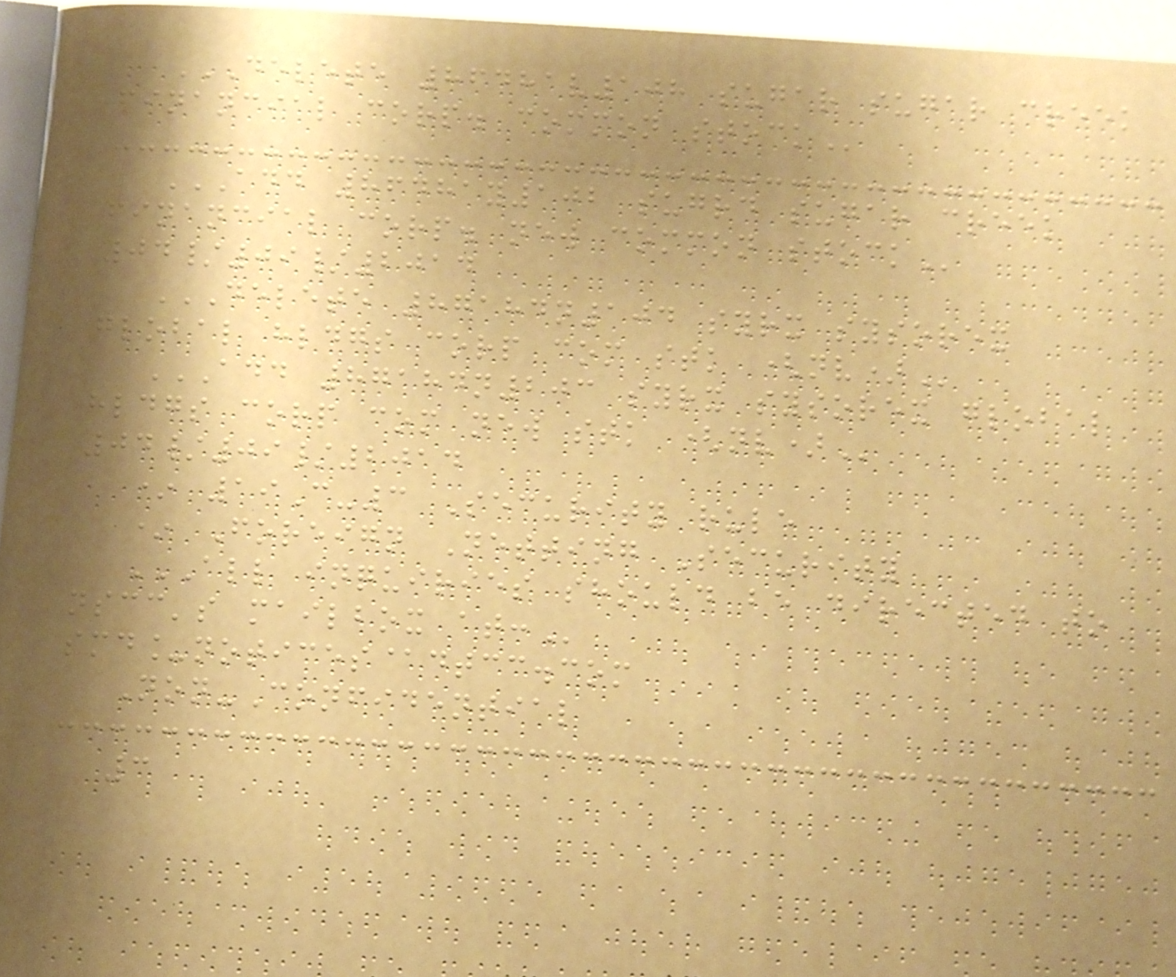DELETE 86481V108 SUGAR SUGAR CREEK
FINANCIAL CORP. COMMON STOCK
ADD 86481Y102 SUGRD SUGAR CREEK
FINANCIAL CORP. NEW COMMON STOCK
04/09/2014
DELETE 87184N104 SYRX SYSOREX
GLOBAL HLDGS CORP COM STK (NV)
ADD 87184N203 SYRX SYSOREX GLOBAL
HLDGS CORP COM NEW STK (NV)
04/09/2014
* 19C-3 Security rule
* Foreign Netting Security
ALL INQUIRIES SHOULD BE DIRECTED TO
NSCC'S MAILBOX AT:
smd_notices@dtcc.com
Non-Confidential
3
